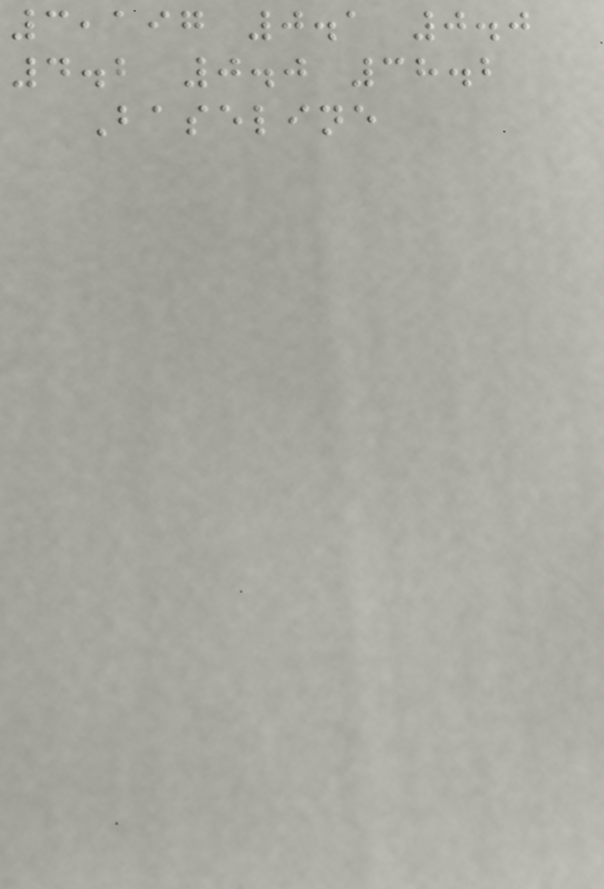3,197 0.1 0.0
4.2 0.0 38.2
Baseline
